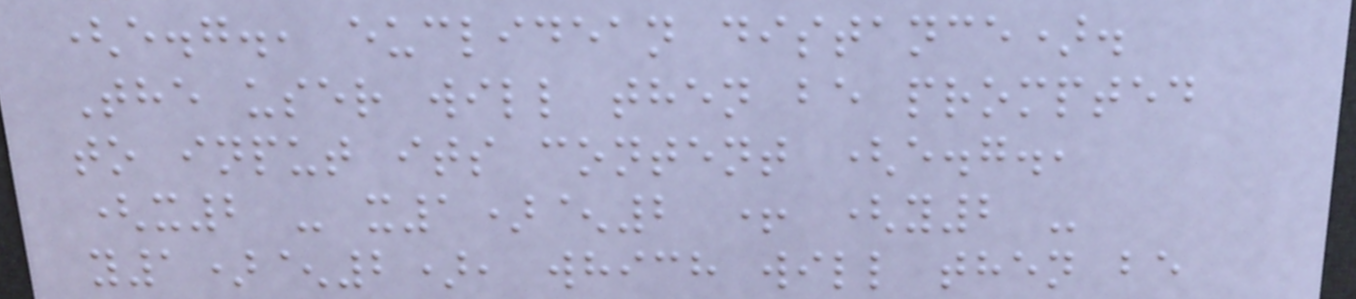(e.g., euclidean distance).
The user will then be prompted
to input its content (e.g.,
(x2 - x1)^2 + (y2 -
y1)^2), which will then be
